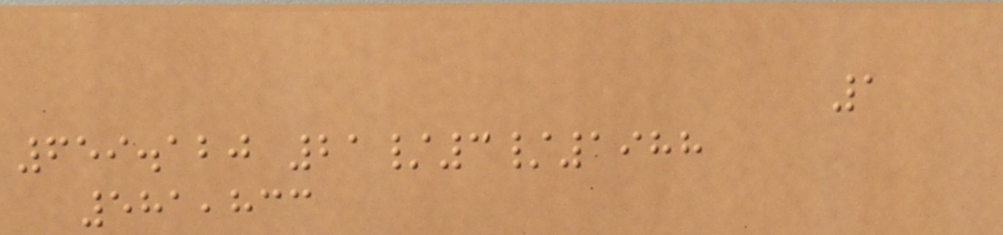1
659.120 21/3/1988
581,833
